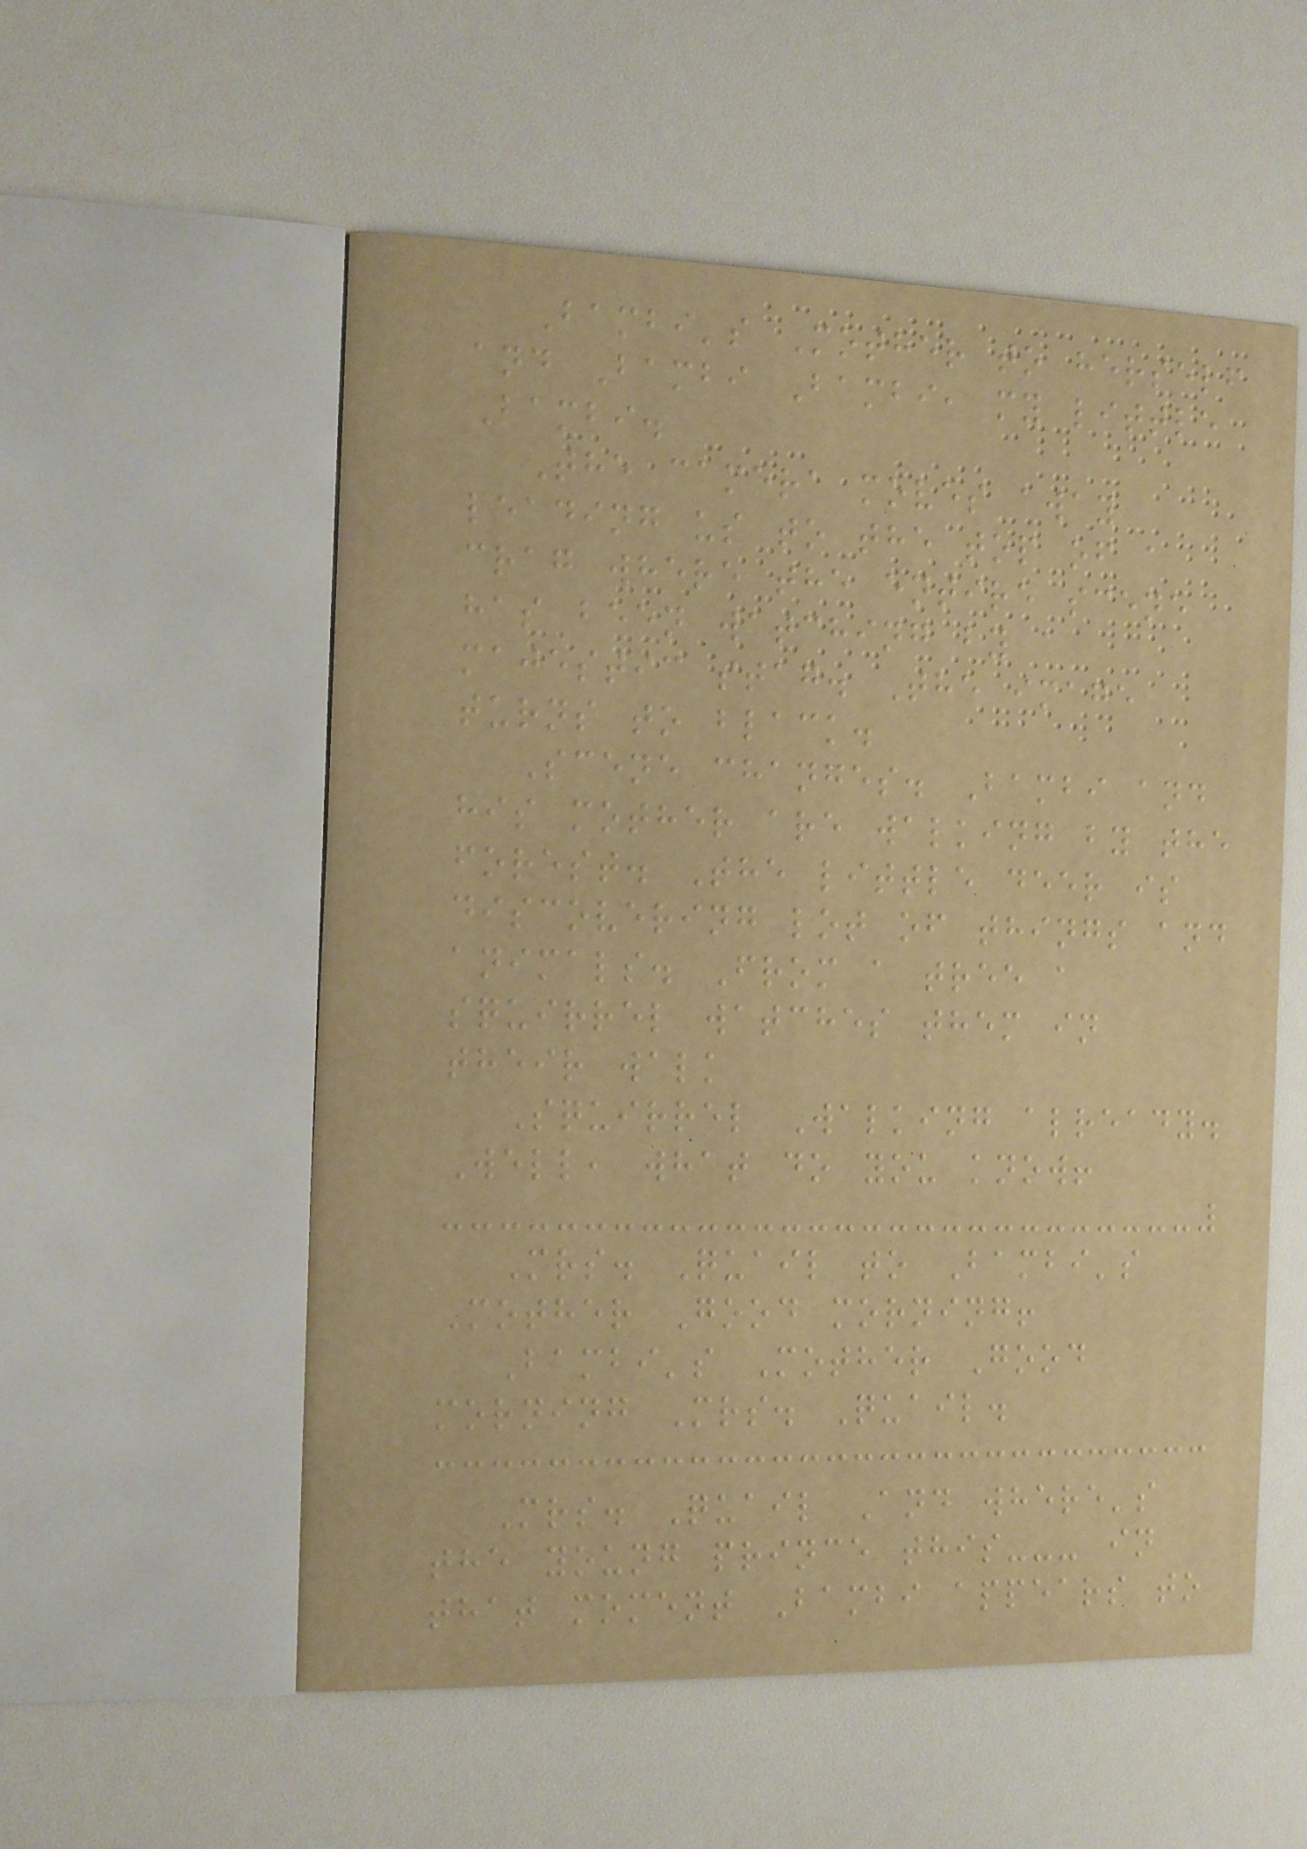Bambi's Mother to herself
and Bambi Bambi, my little
Bambi.
The camera moves away
leading us to the top of a
crag where the entire scene
has been watching by a
majestic stag. The image
turns to black.
Scene changes. Bambi and
his mother are walking by the
forest. The little deer is
discovering lot of things and
animals. From a tree a
squirrel watches them in
their walk
Squirrel Walking already.
Well, what do you know!
Mrs. Quail to Bambi's
Mother Good morning!
Bambi's Mother Good
morning Mrs. Quail.
Mrs. Quail And where's
the young prince this--- in
that moment Bambi appears to
